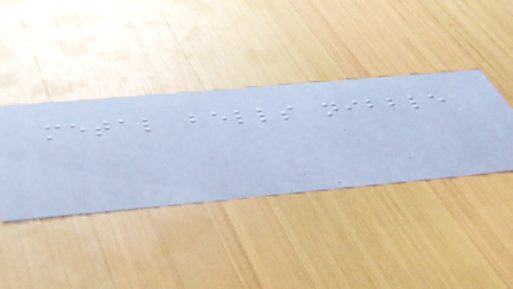metal bells nibble
